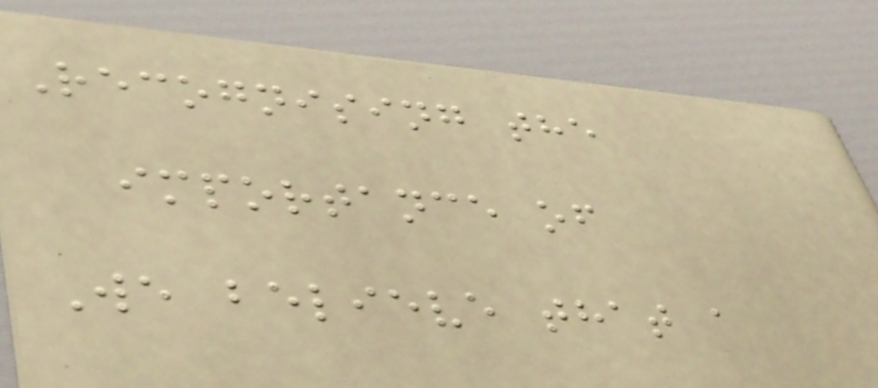Recognising the
importance of
We believe that a
